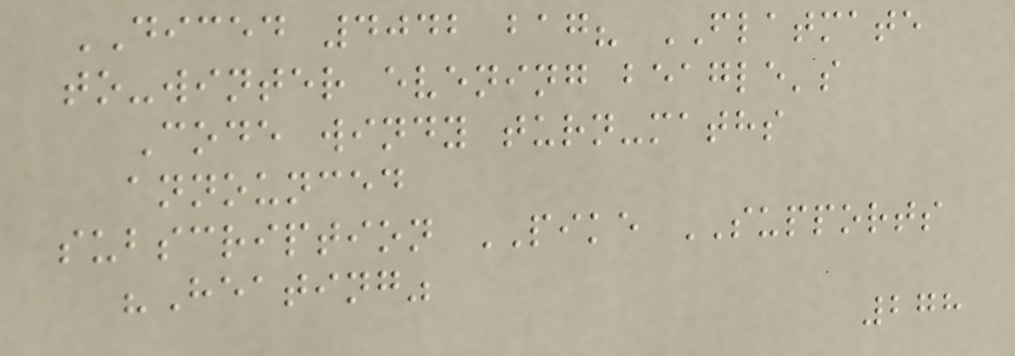DICED 4042 bag? FLATMATE
to-winter evening beagle's
Code windy turn-maths
announced
subscription PIKE SUPPORTS
"Heating"
278
